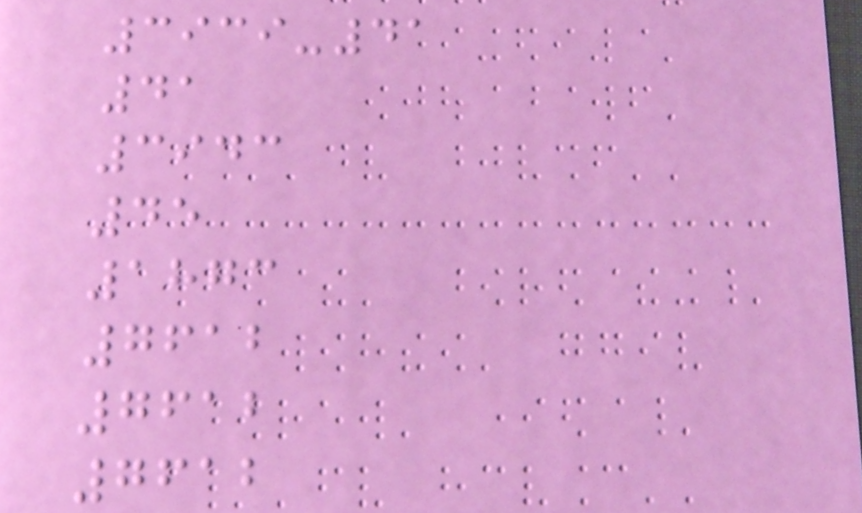3939-41
41
3943
45
1873
7612
7612
7612
